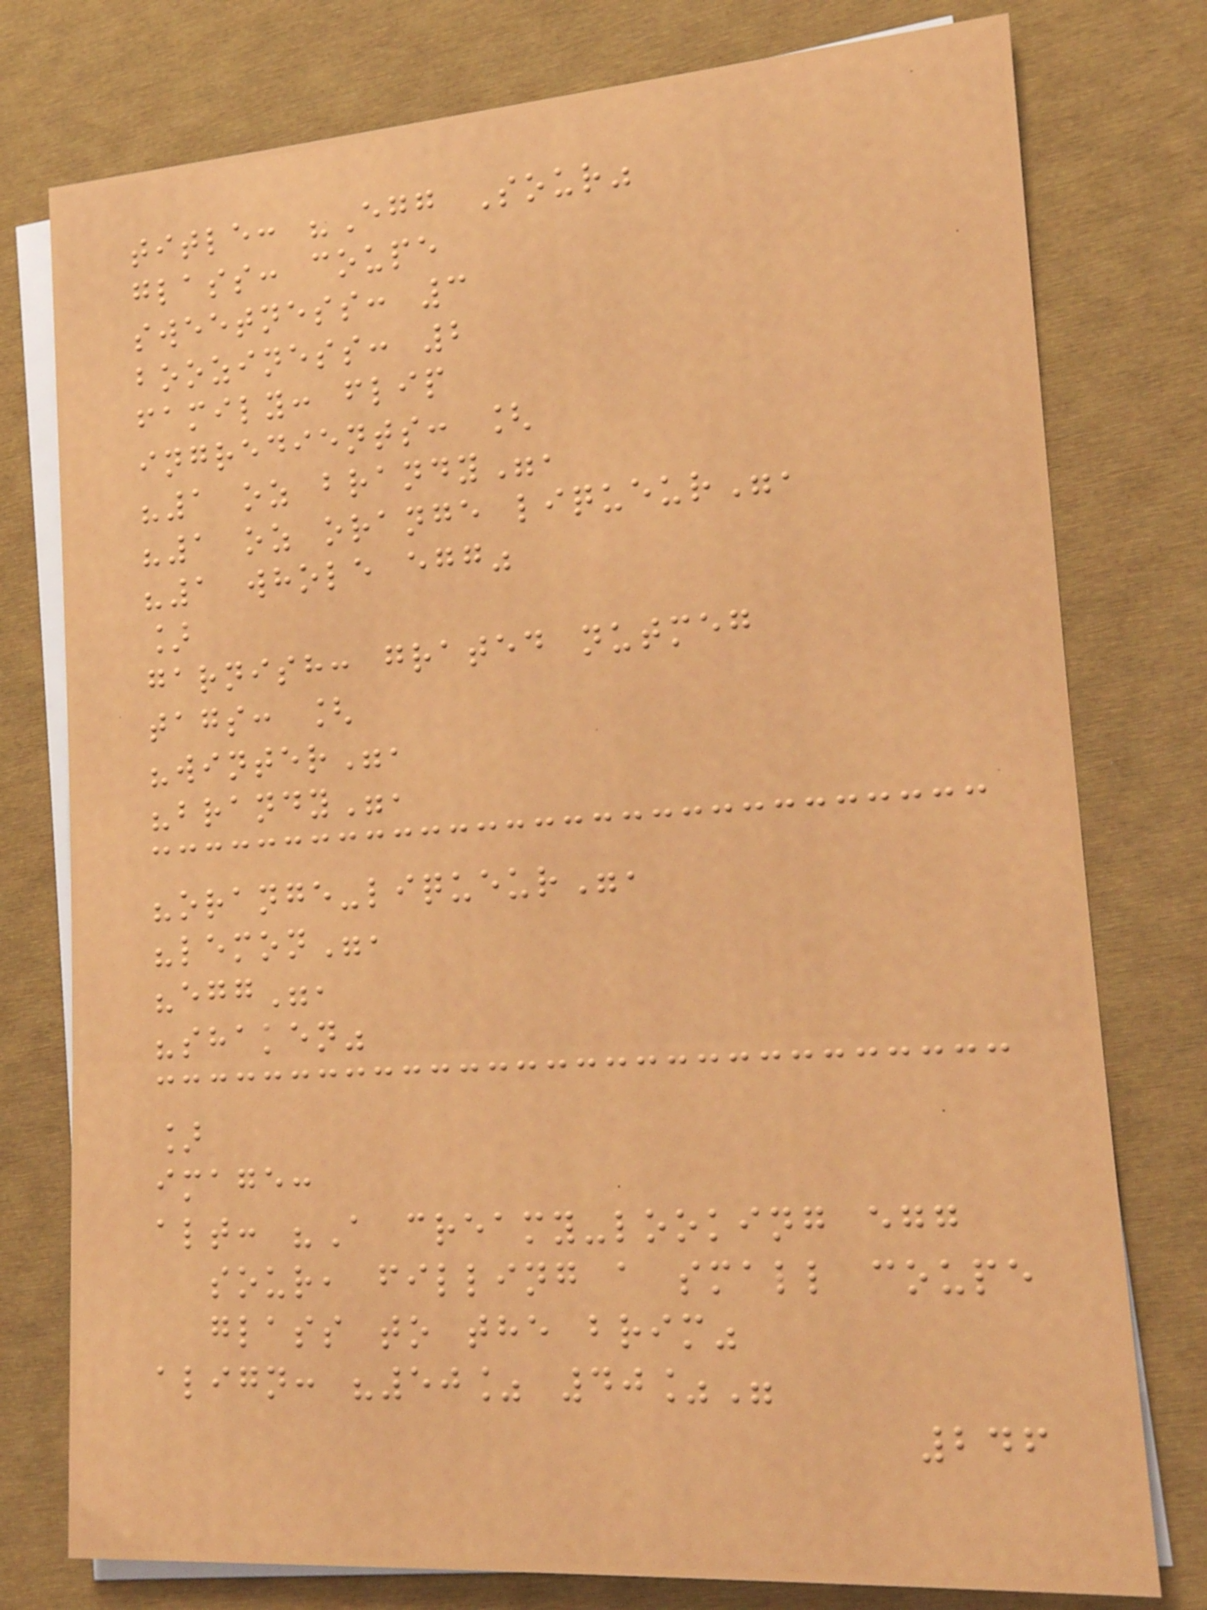title: "Egg Sour"
glass: coupe
sweetness: 3
booziness: 2
family: flip
ingredients: [
"1 oz brandy",
"1 oz orange liqueur",
"1 whole egg"
]
garnish: grated nutmeg
tags: [
"winter",
"brandy",
"orange-liqueur",
"lemon",
"egg",
"shaken"
]
image:
alt: "A creamy-looking egg
sour, filling a small coupe
glass to the brim"
align: "50% 40%"
246
